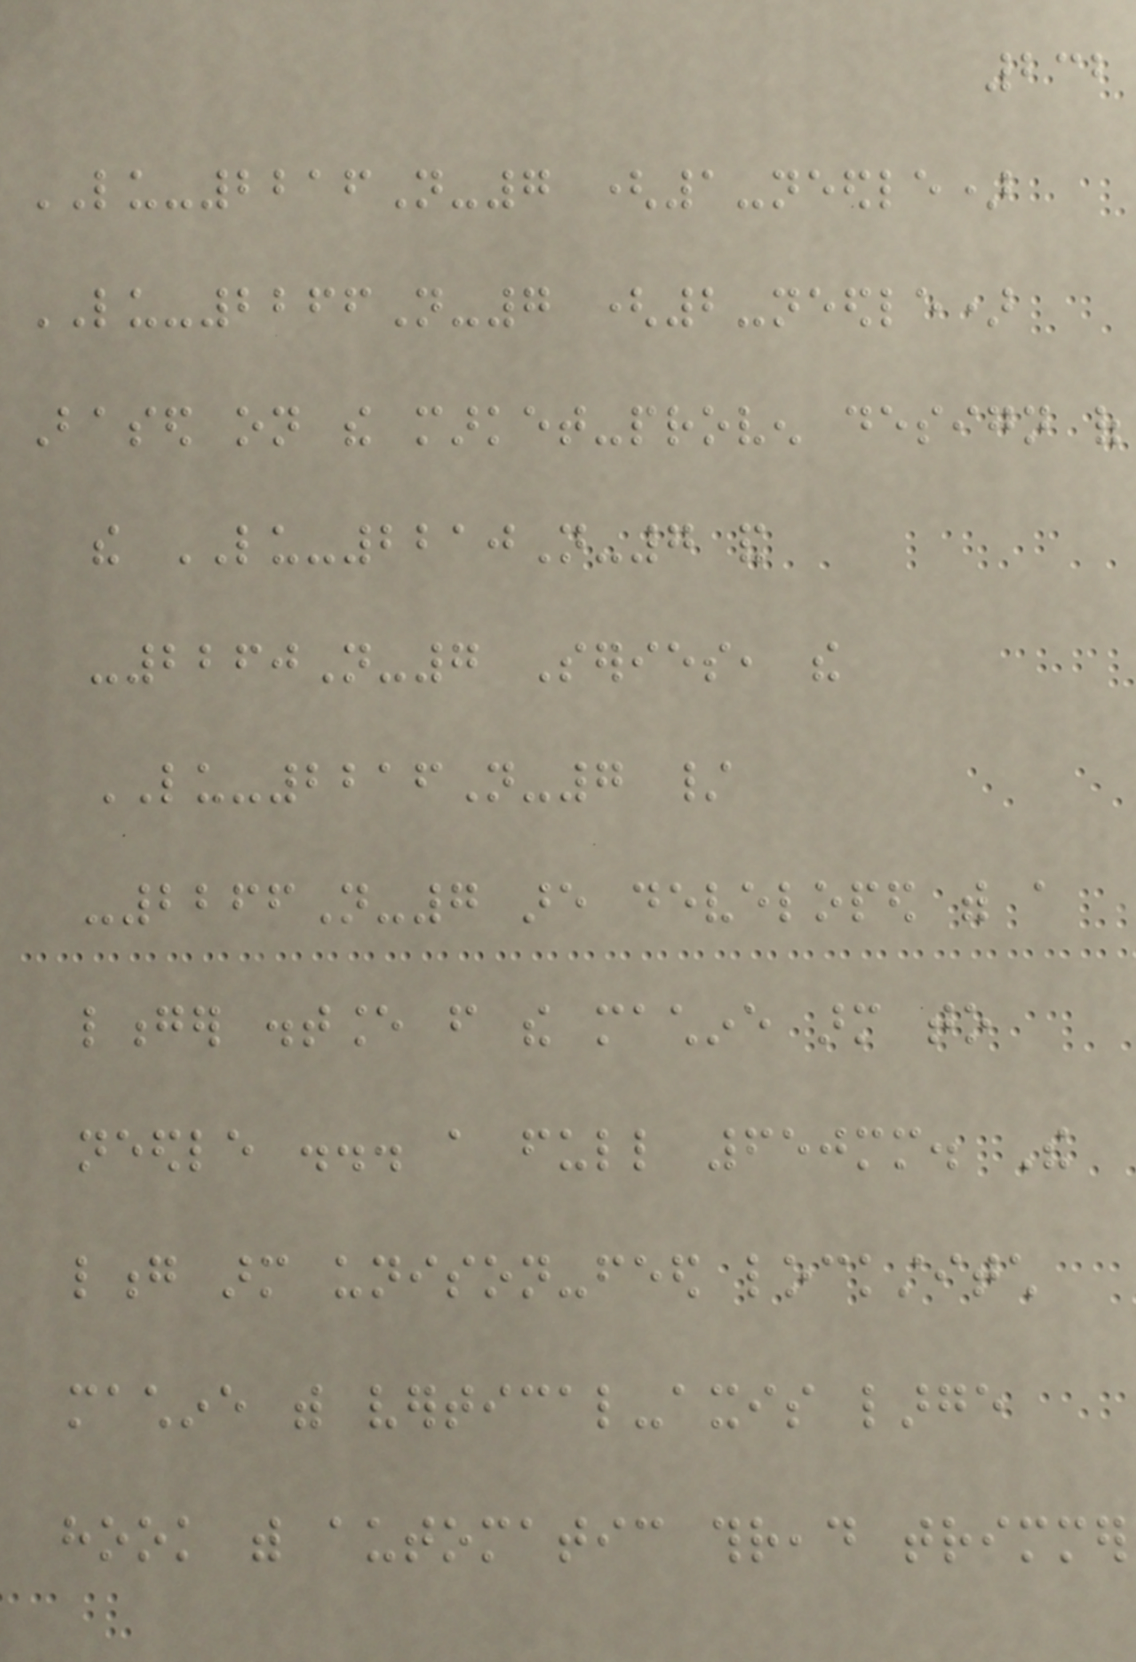232
LU-2216N-7 (1-needle)
LU-2266N-7 (2-needle)
Based on the market-proven design of
the LU-2210N-7 and
-2260N-7 Series, the
LU-2216N-7 /
-2266N-7 are developed with a
longer distance from the machine arm to
needle ... a full 650mm. The
long arm unison-feed lockstitch
machine with vertical-axis large
hook with automatic thread trimmer
